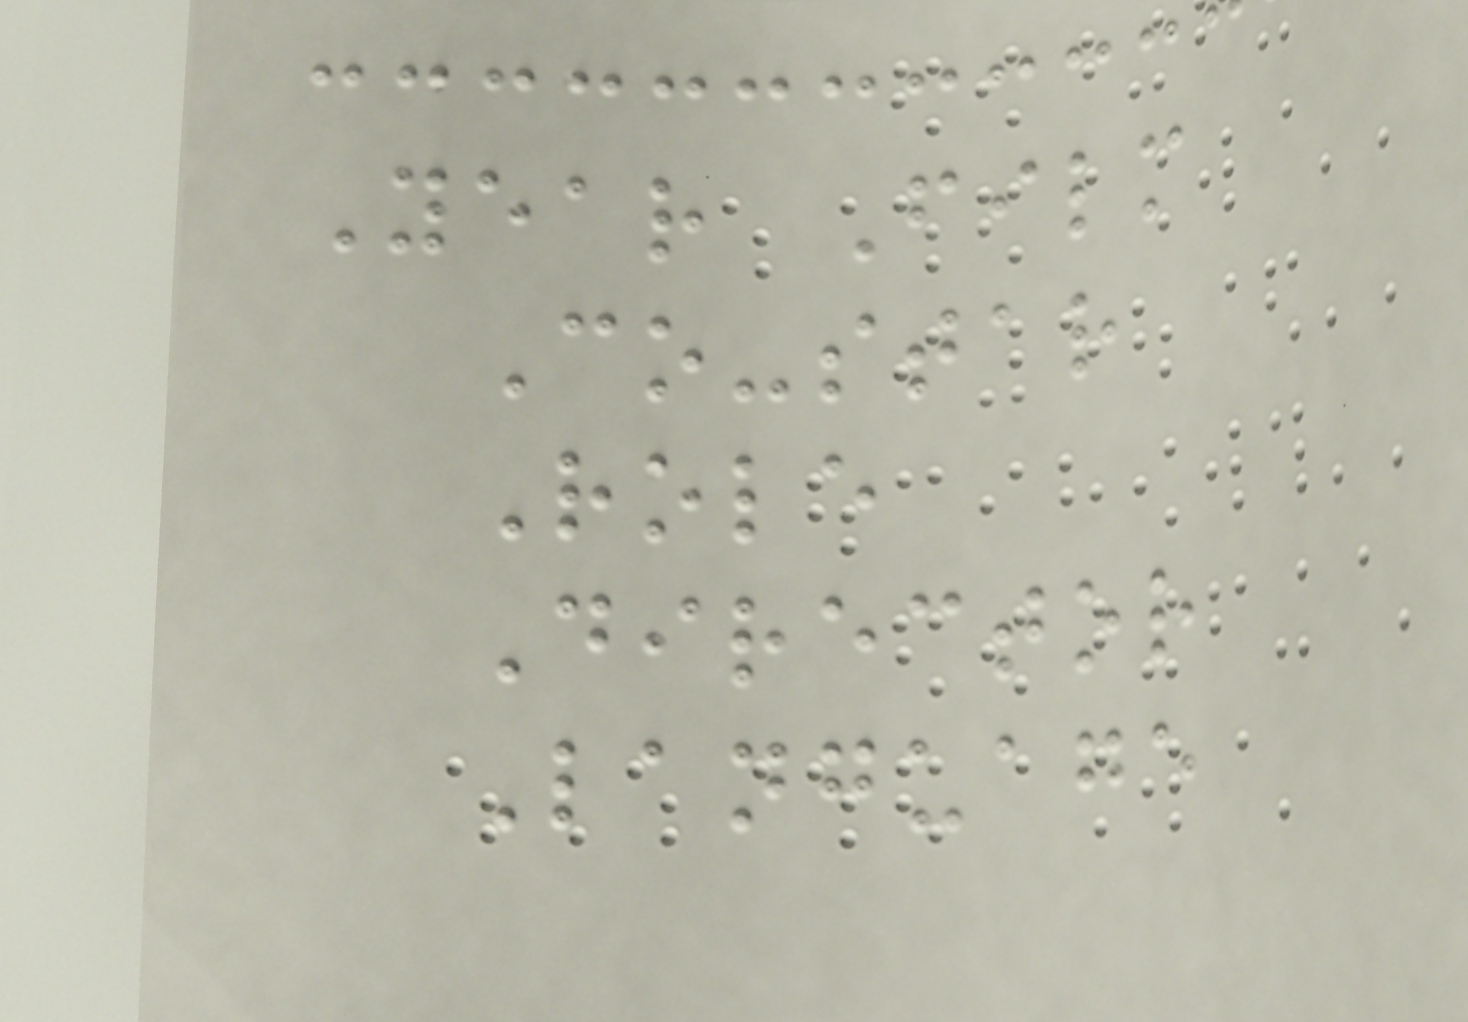Year Film
Co-star
Role
Director
Language
